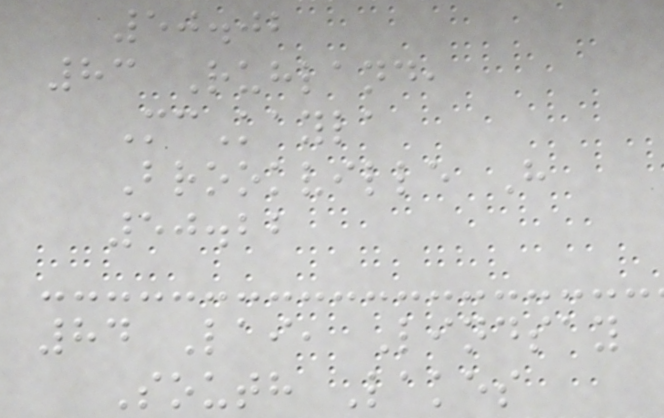50.02
83 Ruhland,
McKayla
Brookville H
50.22
84 Lai, Lindsay
South Lakes
